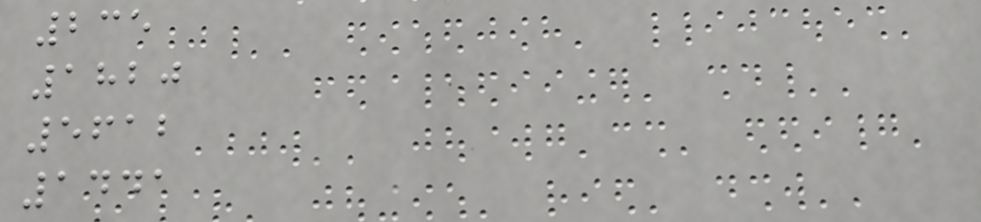235
1820
5612
1441
